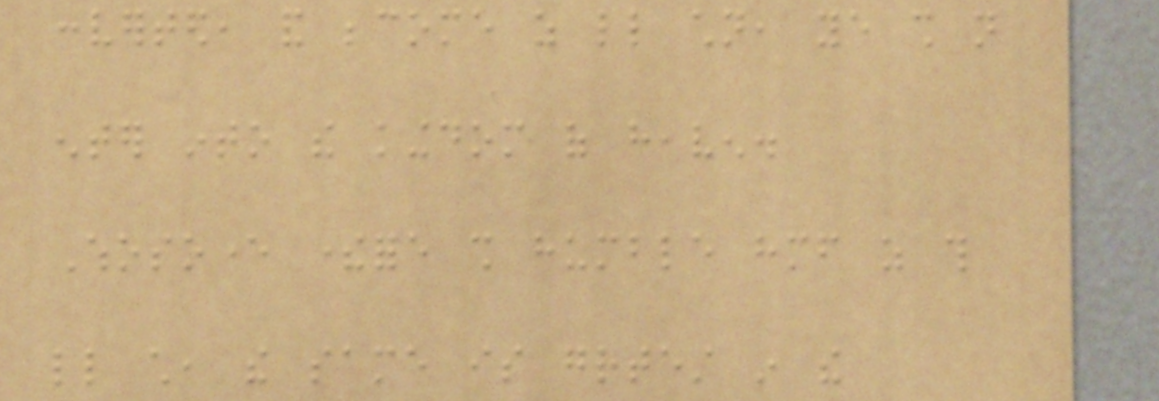converted, and become as little children, ye shall not
enter into the kingdom of heaven.
Whosoever therefore shall humble himself as this
little child, the same is greatest in the
